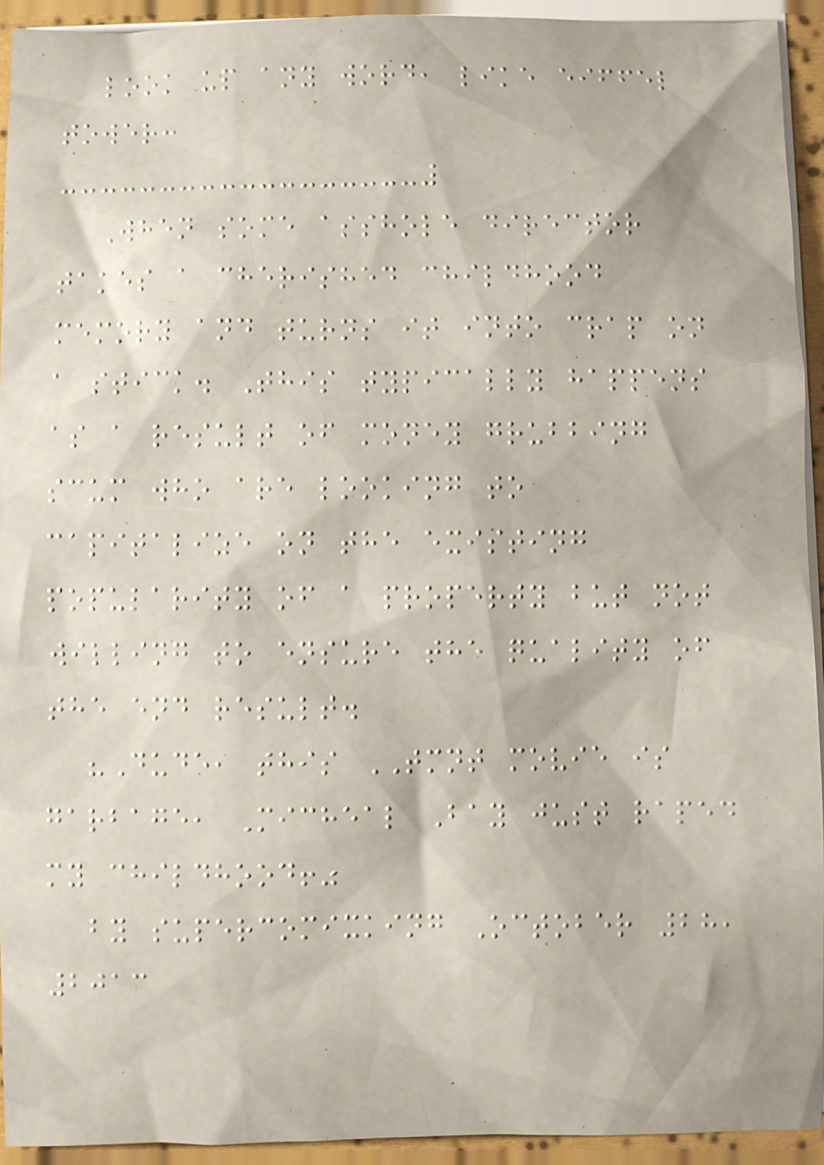look up any word, like eiffel
tower:
When some asshole director
takes a cherished childhood
memory and turns it into crap on
a stick. This typically happens
as a result of money grubbing
scum who are looking to
capitalize on the existing
popularity of a property but not
willing to ensure the quality of
the end result.
"Dude, this TMNT movie is
garbage, Micheal Bay just raped
my childhood!"
by supercomixking October 28,
2013
